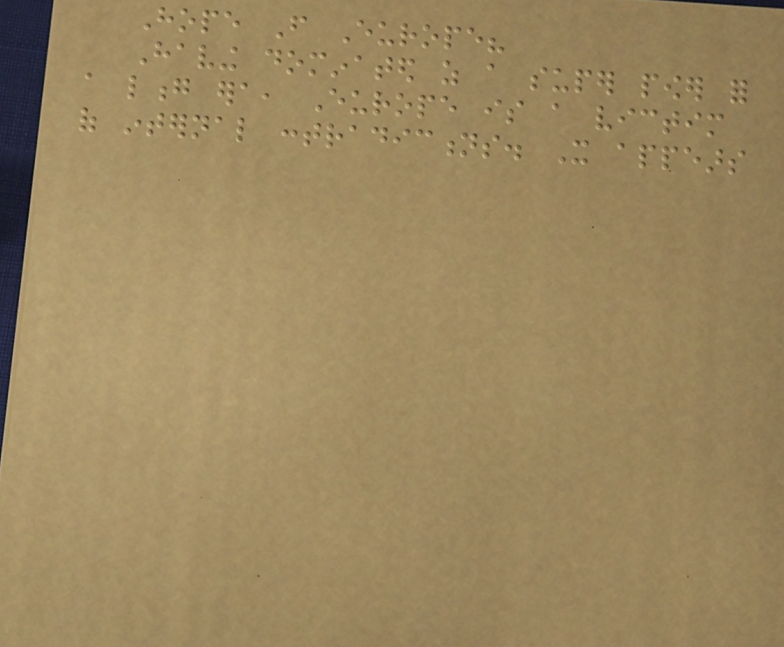Hope From Europe?
Having dominated as a super power for
a long era, Europe is a victim
of internal contradictions. It appears
